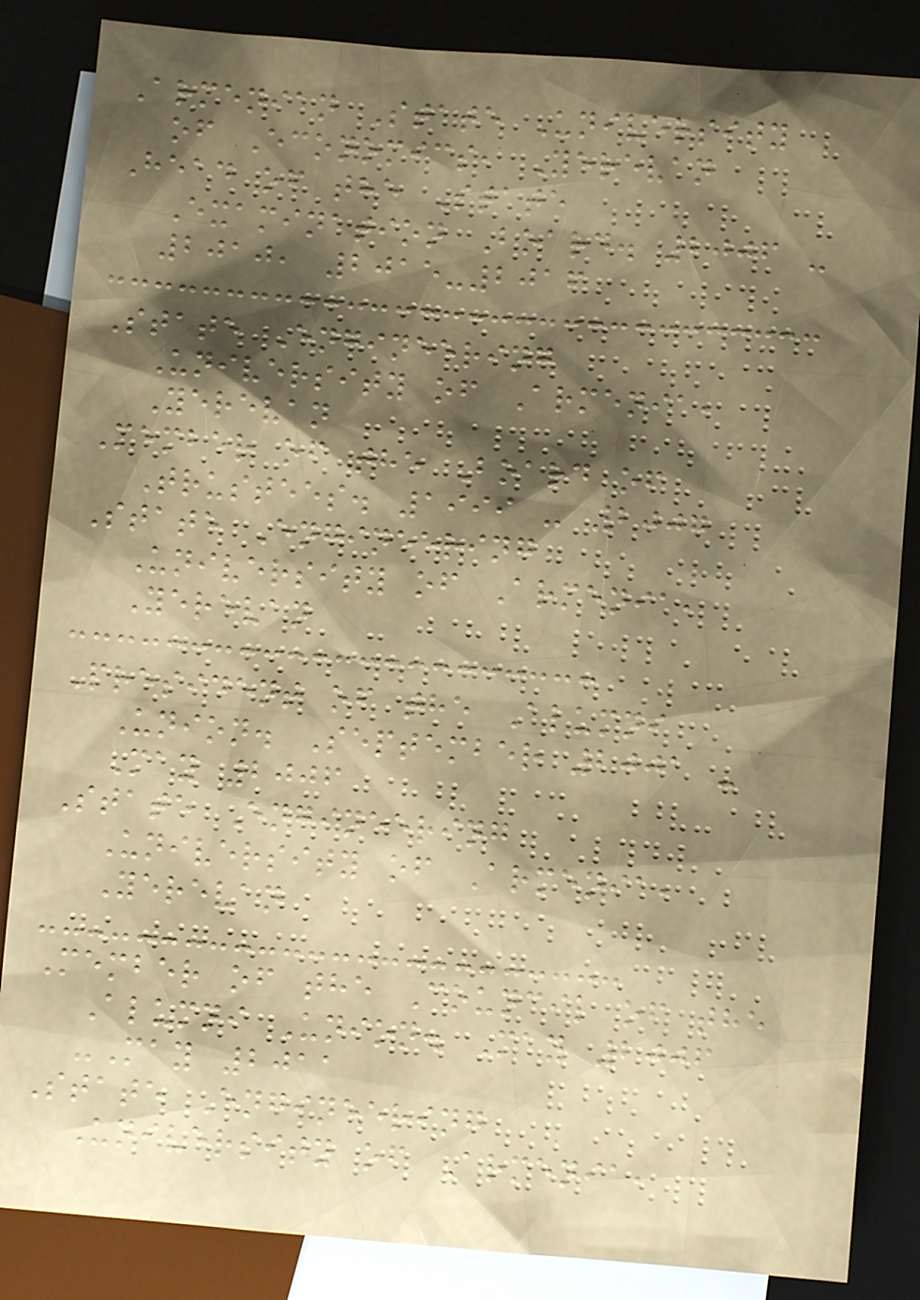Armenian State University
of Economics, Yerevan
Head of the State
Examination Board. 2006 -
2010, 2015-2016
State Engineering
University of Armenia,
Yerevan
Member of the Board of
Trustees. 1999 - 2007
State Engineering
University of Armenia,
Yerevan
President of the Alumni
Union. September 2001 -
May 2006
State Engineering
University of Armenia,
Yerevan
Member of the Council of the
Alumni Union. May 2006
-May 2011
State Engineering
University of Armenia,
